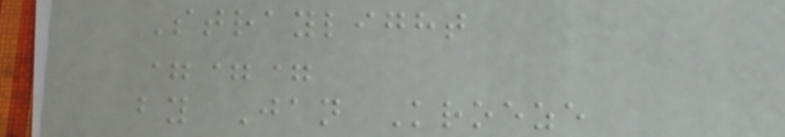Straylight
===
by Jan Kroeze
